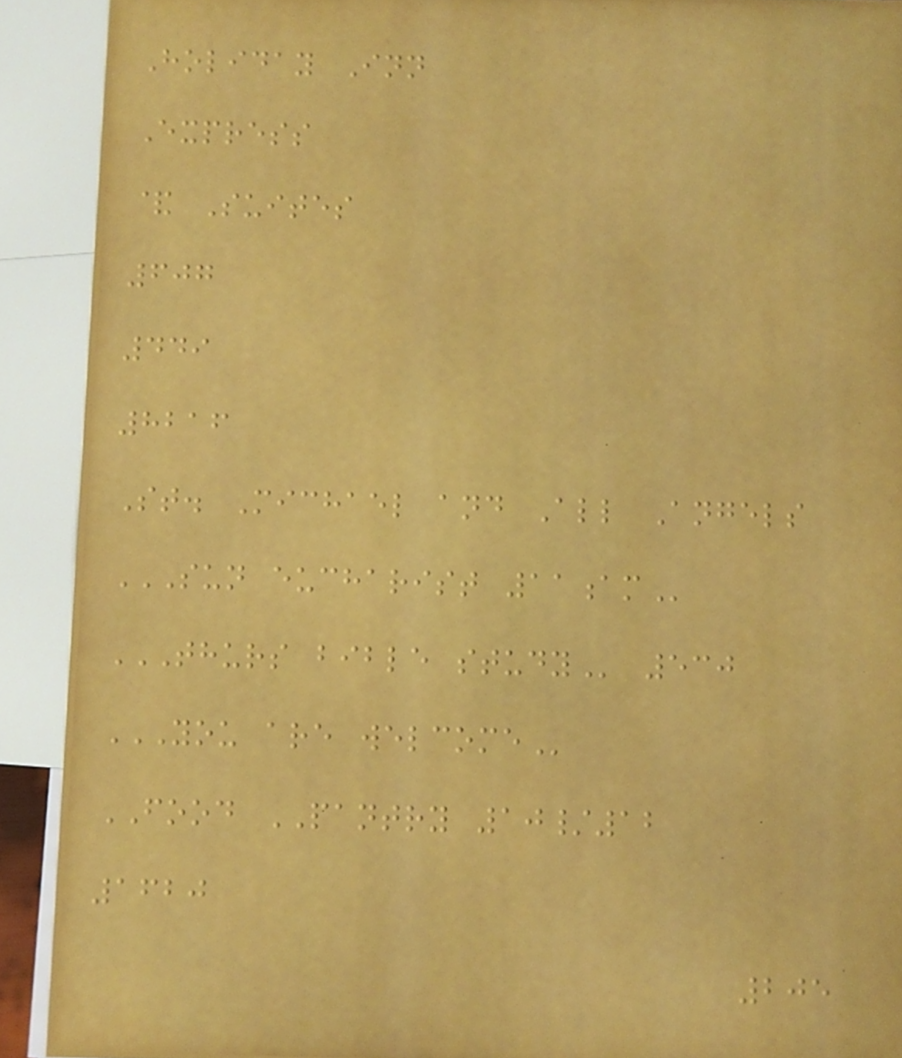Holiday Inn
Express
& Suites
607
449
8216
St. Michael and All Angels
SUN EUCHARIST 11AM
THURS BIBLE STUDY 530
YOU ARE WELCOME
FOOD PANTRY 10/12
1620
205
